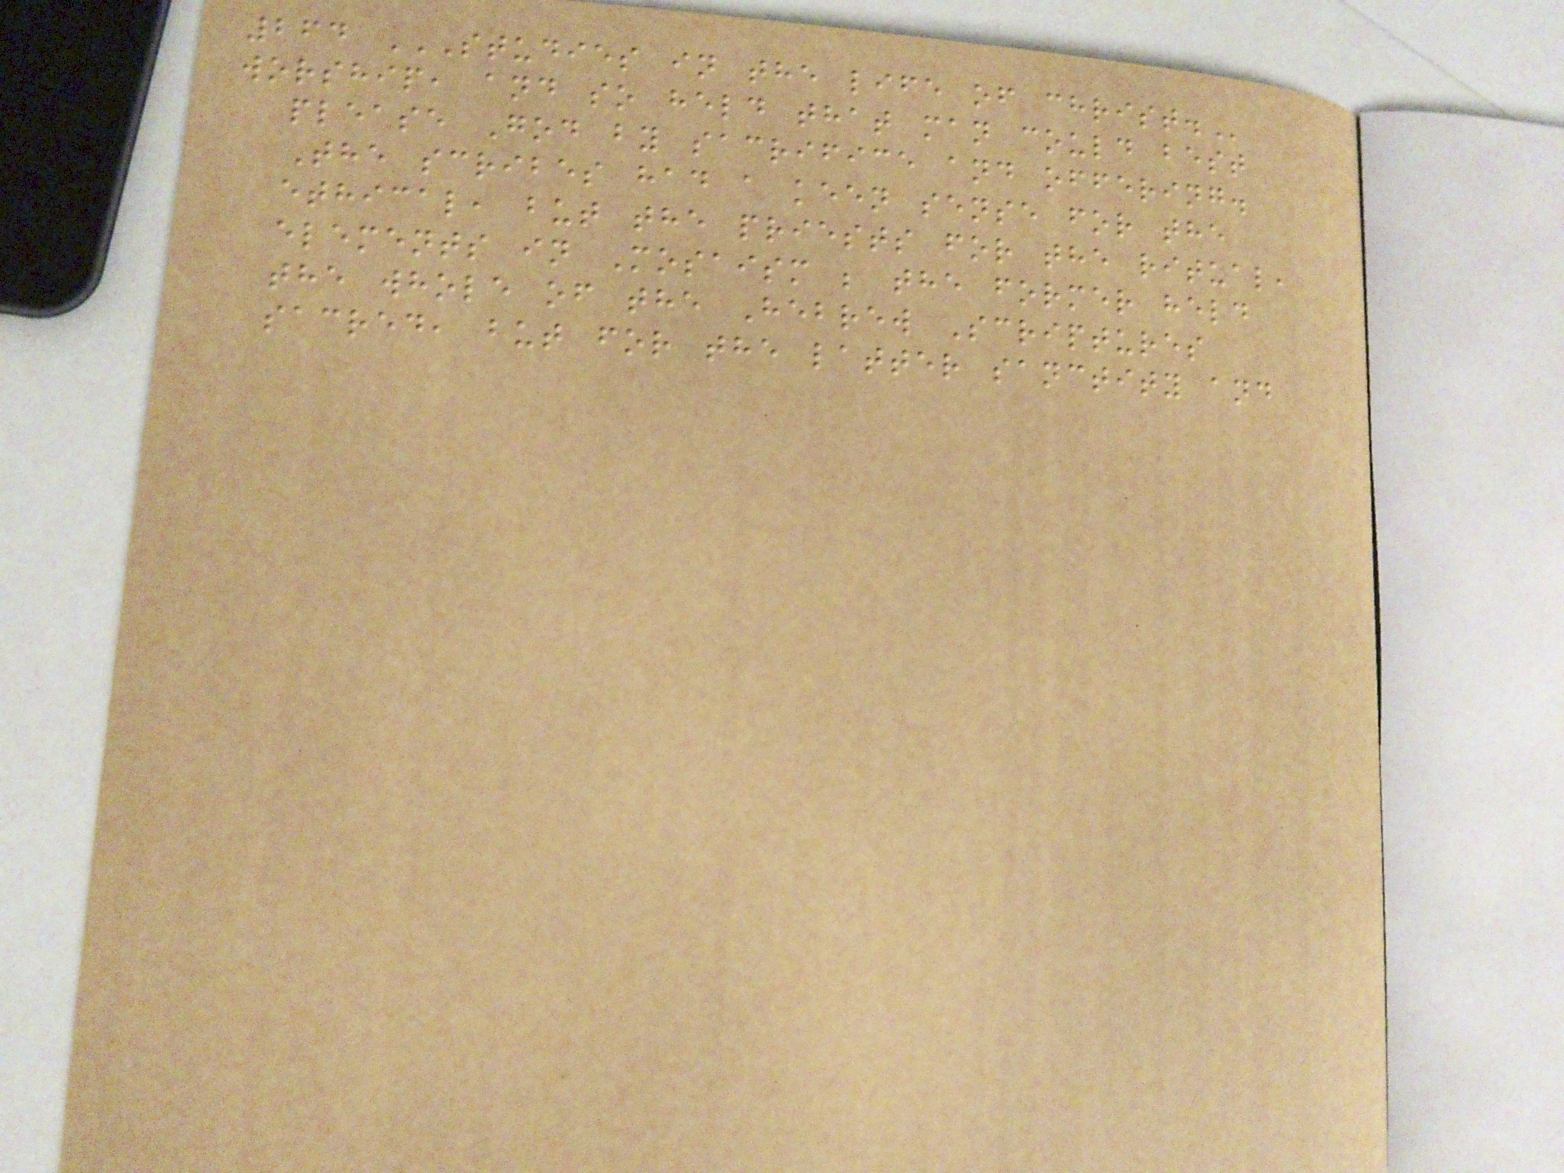264 STUDIES IN THE LIFE OF CHRIST.
worship, and so held that man could best
please God by sacrifice and offering.
The scribes had a keen sense for the
ethical, but the priests for the ritual,
elements in Mosaism ; the former held
the whole of the Hebrew Scriptures
sacred, but for the latter sanctity and
